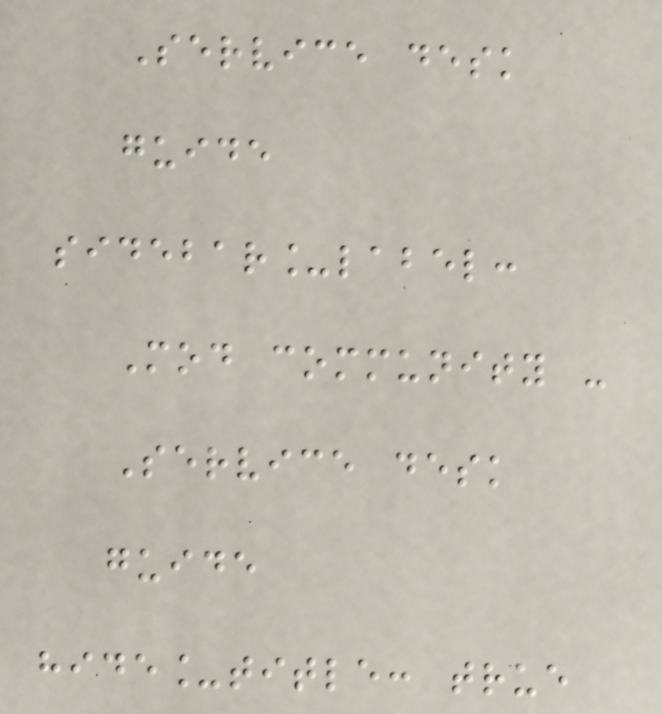Service desk
guide
sidebar_label:
Mod community -
Service desk
guide
hide_title: true
